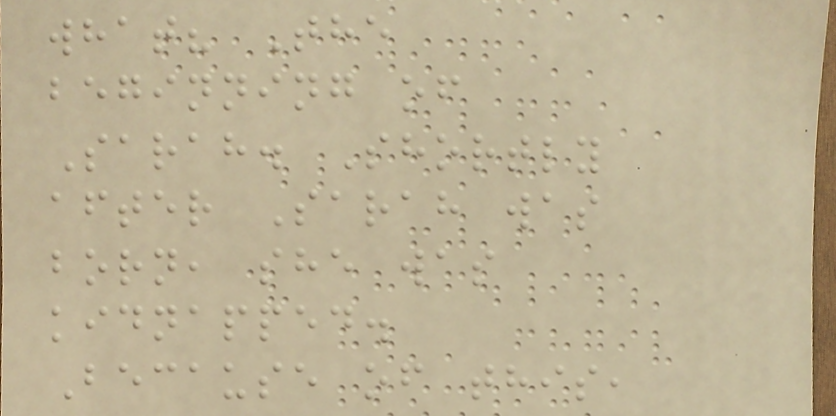what? The
beginning of
Sarah. Shortly
after Sarah was
born, she was
kidnapped.
Because of this,
